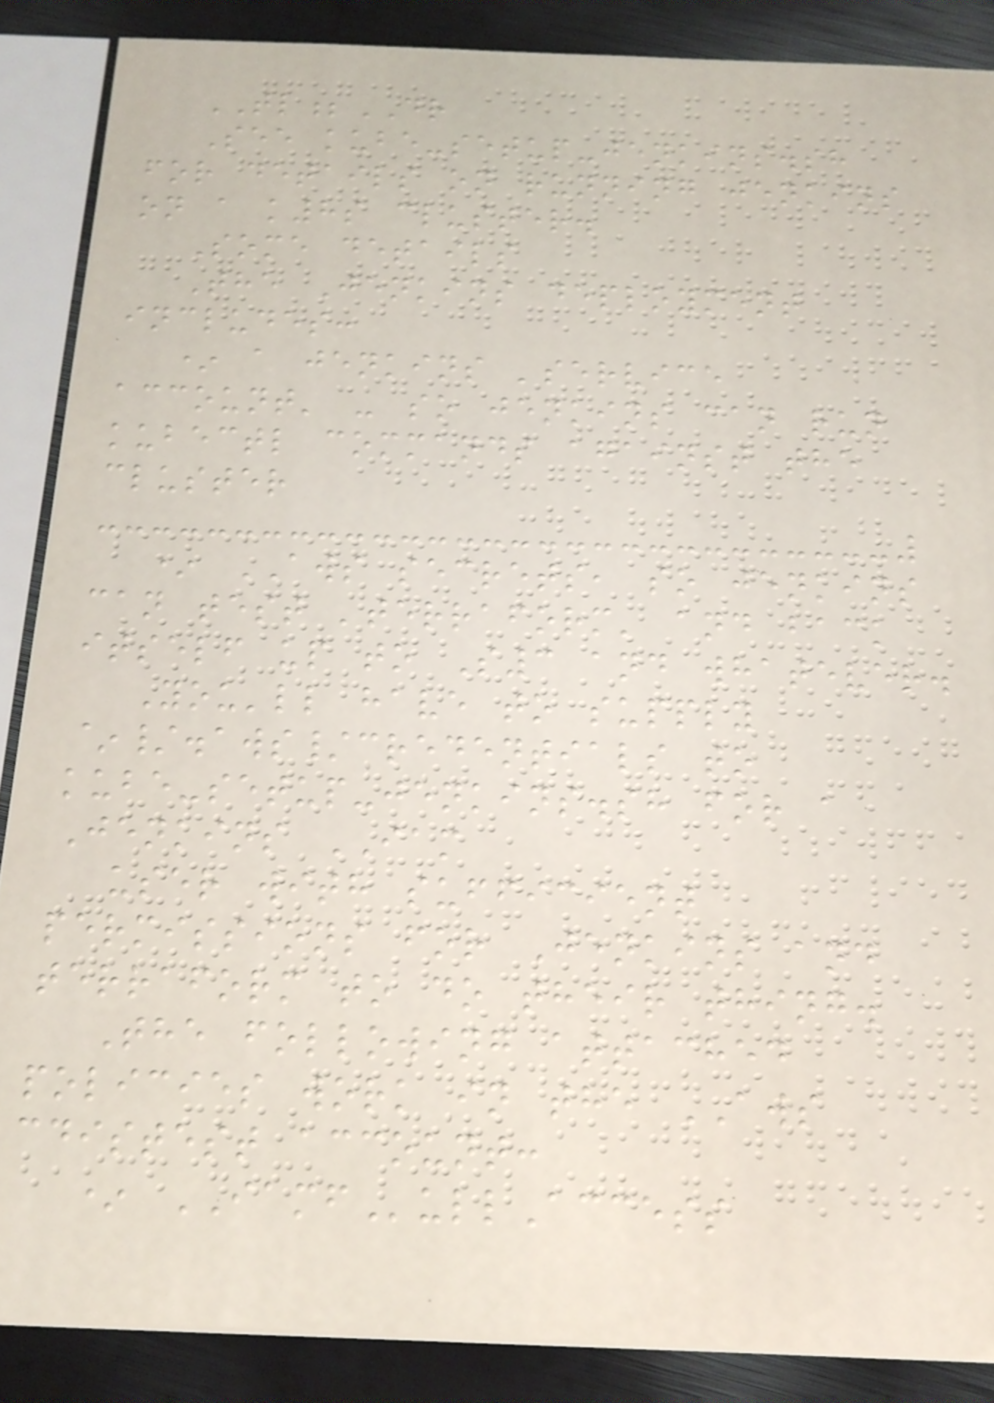TL;DR
See kube-setup-jenkins.sh
for details on running jenkins
on a k8s cluster.
Some details
The Jenkins deployment
includes:
* a jenkins 'service
account' - so jenkins can run
kubectl commands against the
cluster
* AWS secrets, so jenkins
can test 'terraform' and back
itself up to S3 and whatever.
You'll have to supply
~/.aws/credentials to
kube-setup-jenkins.sh for a
Jenkins IAM
user with sufficient
permissions for Jenkins and
terraform to do their thing.
The following attached
policies work in the AWS
cdistest account:
* IAMFullAccess
